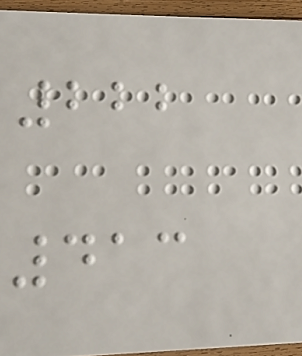222
413
